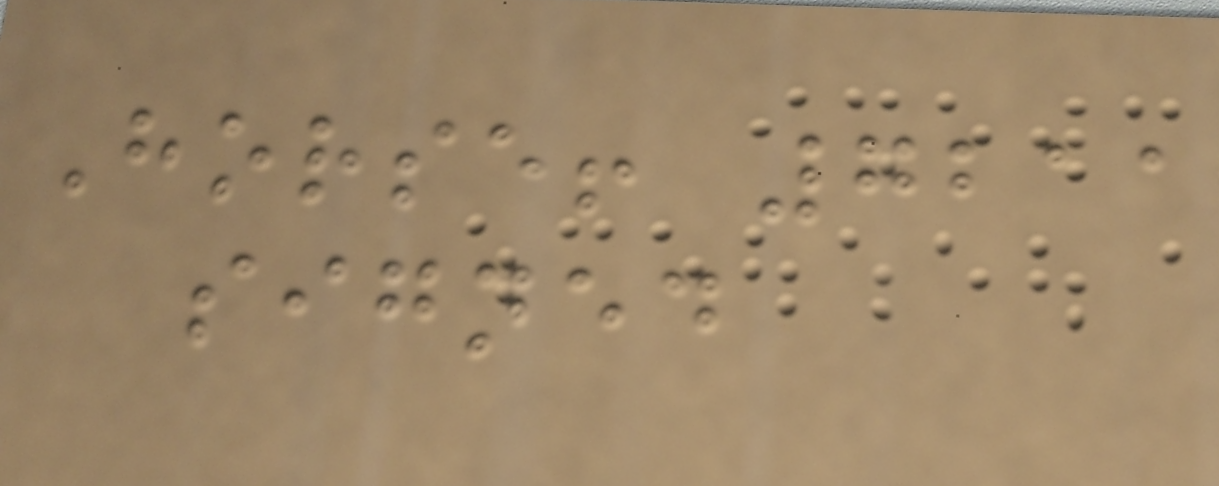Horse! 7211
signed
